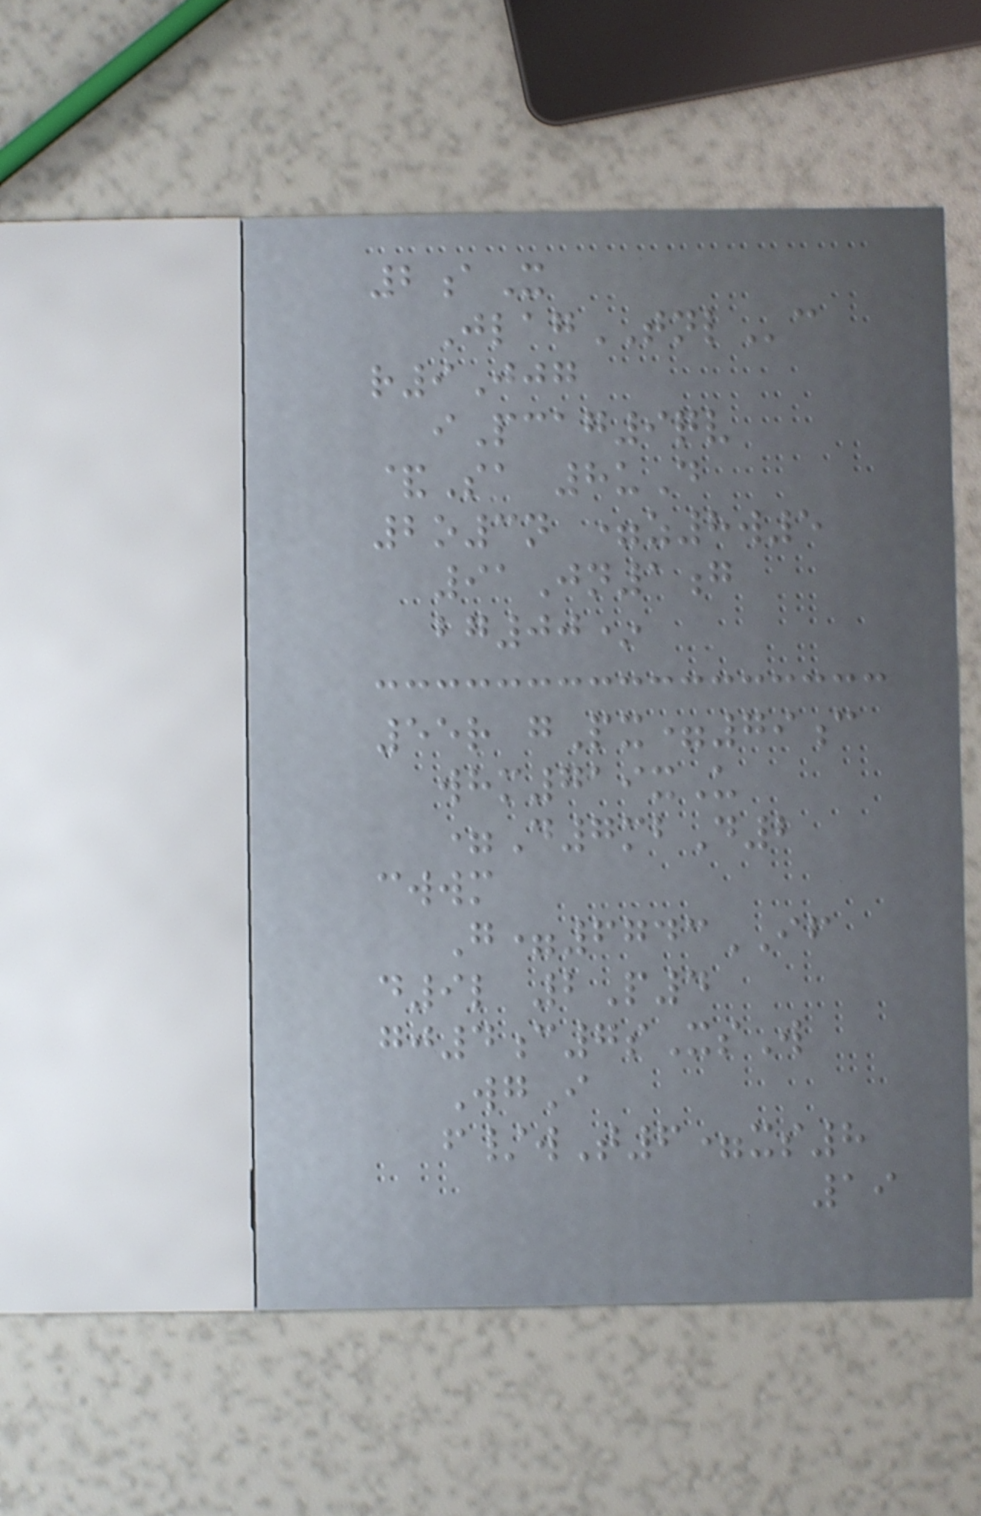2aX
JlagTNLc
r9Jjg
iPcag9qv
&Sa 8uD
2o3n =z8w5
91Jn1g
bg00*
55r gPx=79c
whm719xU
=D7mbD2
cwwm
G=6743IF
d9l 2P4
gj4c7sXsW
WgI
f/wT6=xs8
19
